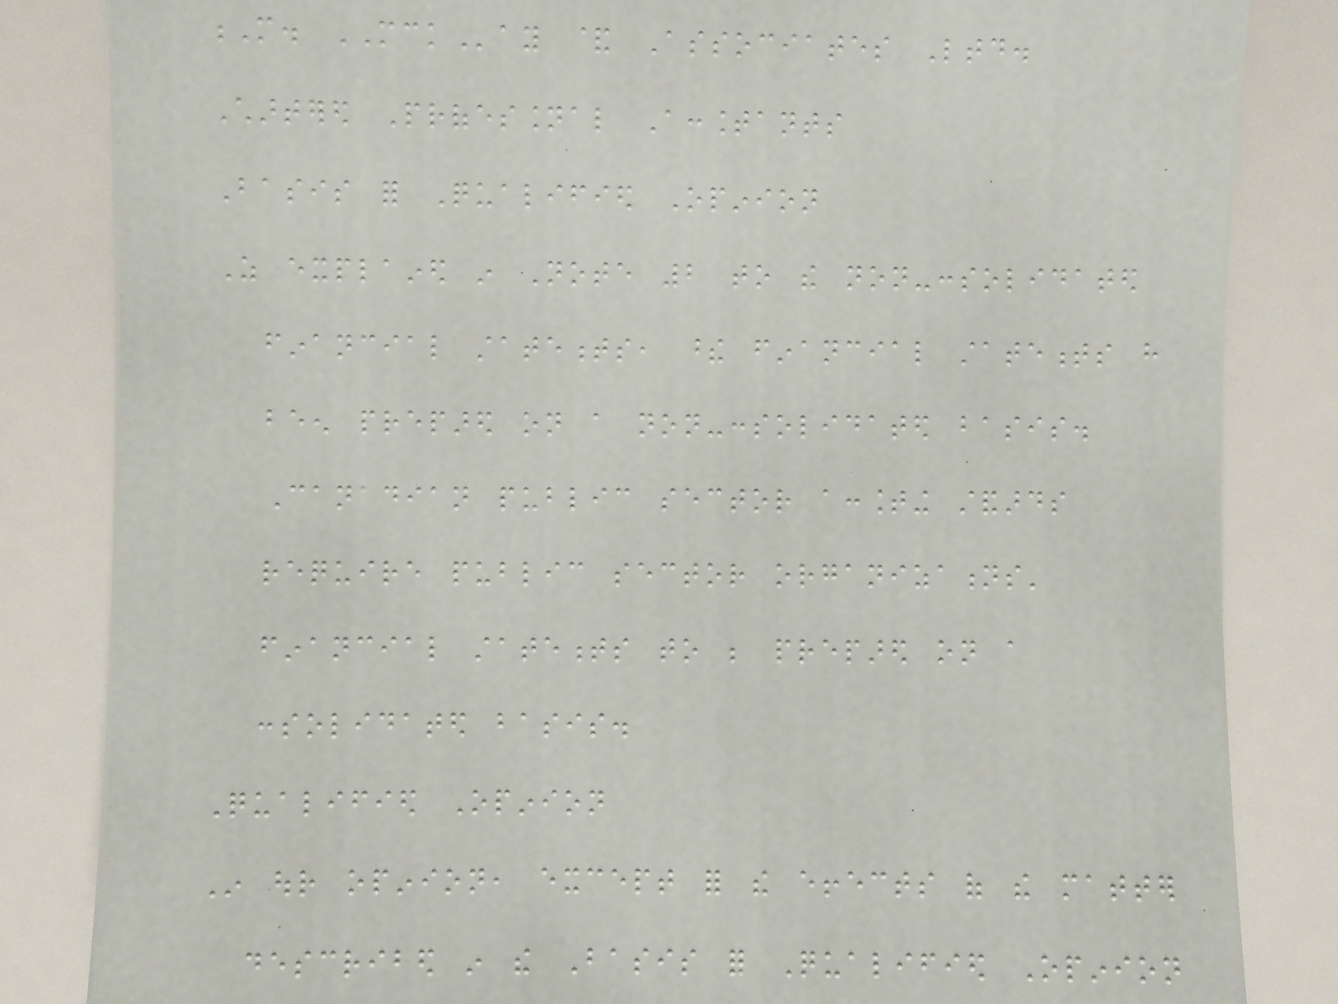M. MCKay & Associates Ltd.
Chartered Professional Accountants
Basis for Qualified Opinion
As explained in Note 2 to the non-consolidated
financial statements, these financial statements have
been prepared on a non-consolidated basis.
Canadian public sector accounting standards
require public sector organizations'
financial statements to be prepared on a
consolidated basis.
Qualified Opinion
In our opinion, except for the effects of the matter
described in the Basis for Qualified Opinion
